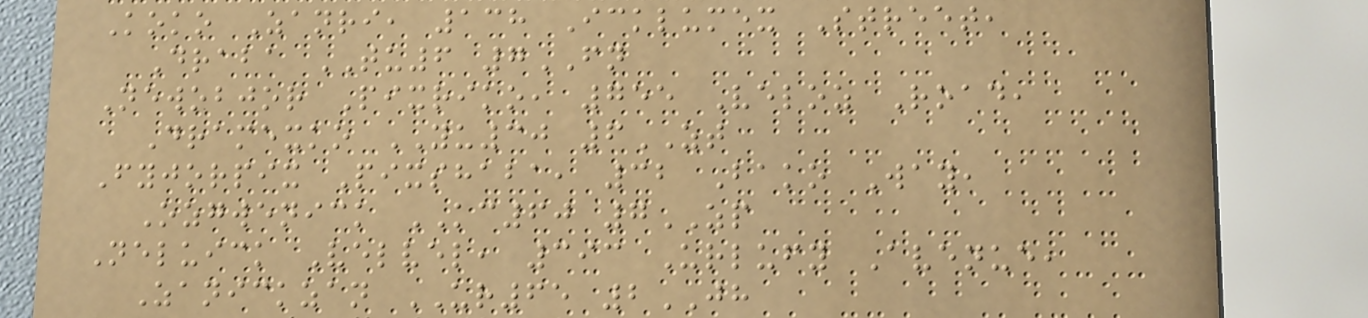Koko Zanri, 138 Icklumex Street,
Draba TU6 7FN
Newobjor Pixriko, 755 Veloz Road,
Dramexko YU30 6ZT
Fyjorpix Pixshaba, 32 Bako Way,
Ozgwenick KC60 7ZP
Neluick Velvel, 393 Urlufy Avenue,
Zanickzan UR65 2JH
